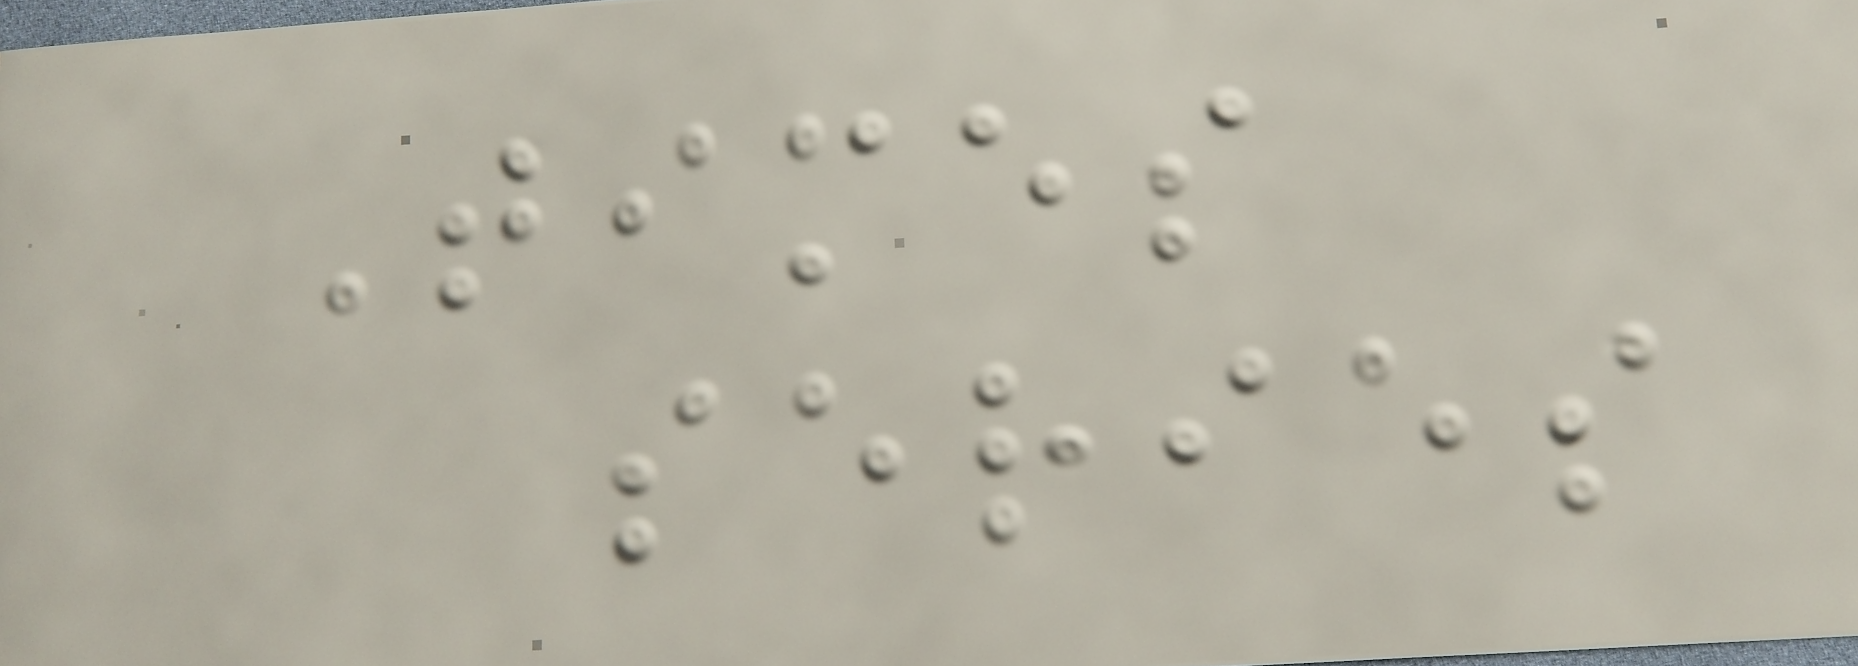Times
series
